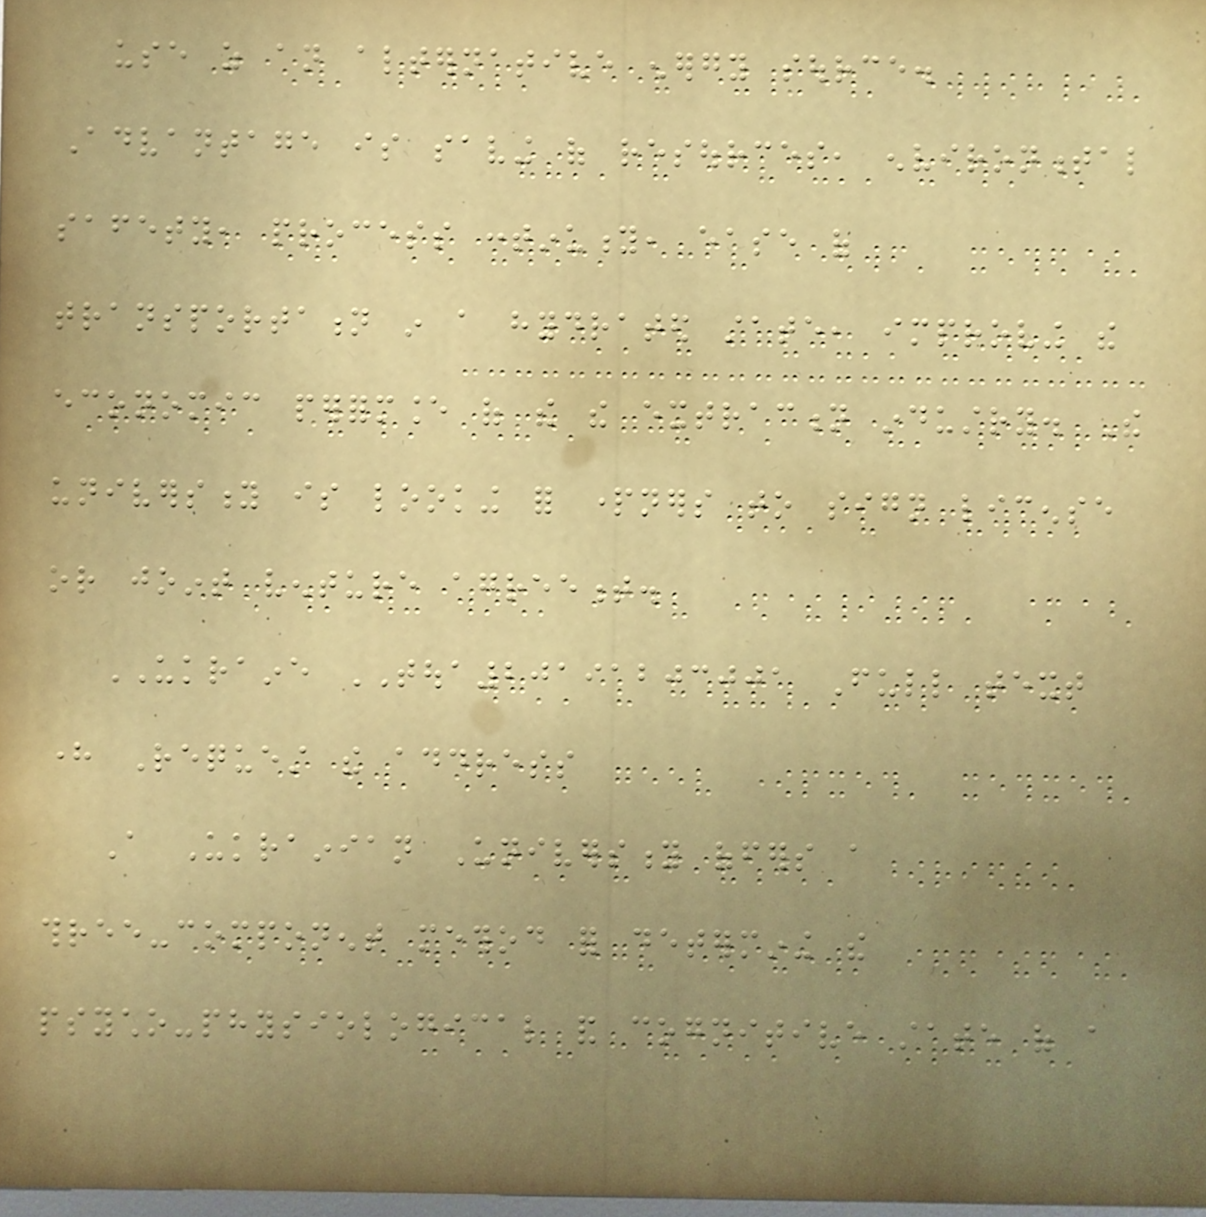use as an alternative energy source.
Advantage is saving of resources, environmental
safety, process continuity, ease of
transportation in a hydrated state, improving the
economic performance of the the extraction industry. The
university is looking for partners to sign license
or joint venture agreement.
UKRAINE TOUA20191203001 Full text
here Request the address
A Ukrainian University offers a
three-component method for determining the
psycho-physiological and cognitive state of a
